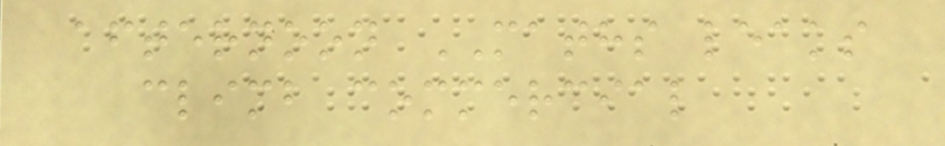afternoon MATHS leaks
climb commercial
